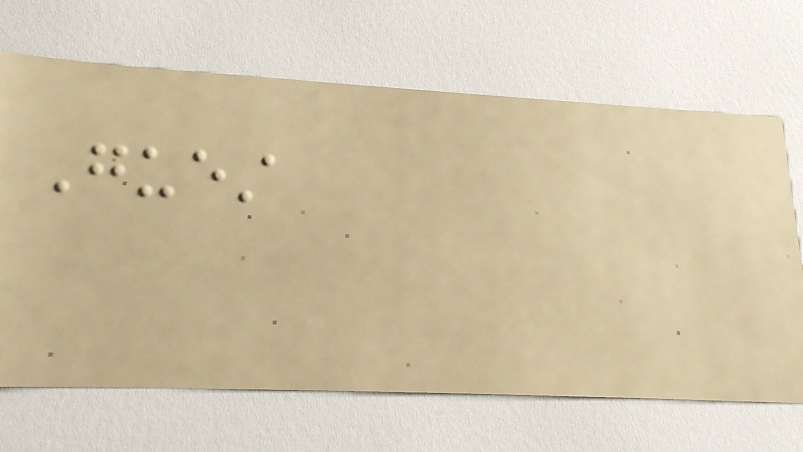Guest
